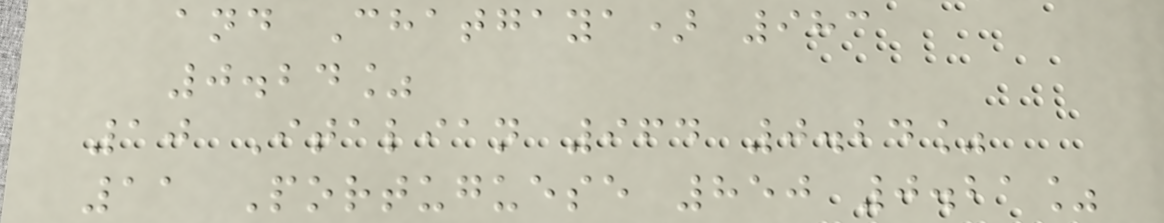and Chatgaya) 983
0.24%
10 Italian 964 0.24%
11 Portuguese 850 0.21%
